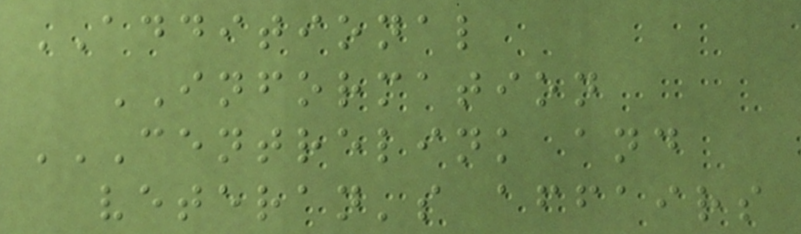ADDITIONAL
INFORMATION
CENTRELINK AND
VETERAN'S AFFAIRS
